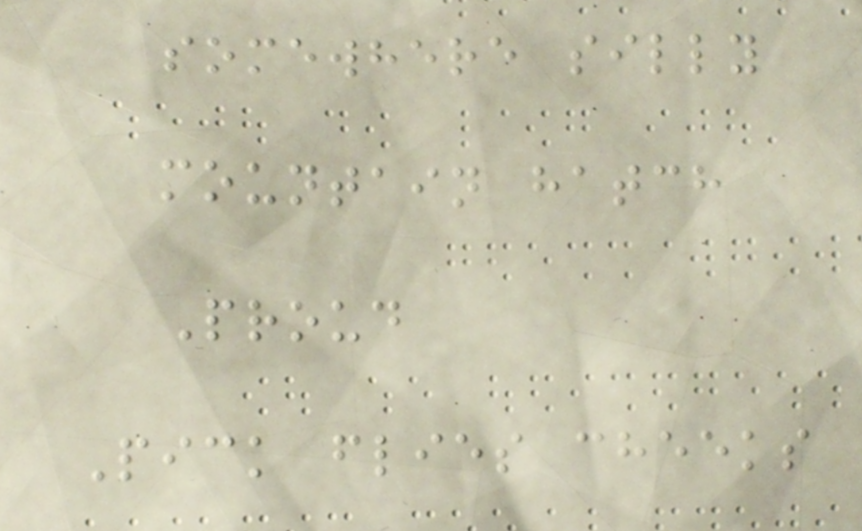somewhere silly
mountain hatch
Proud
Pick flies cheeks
